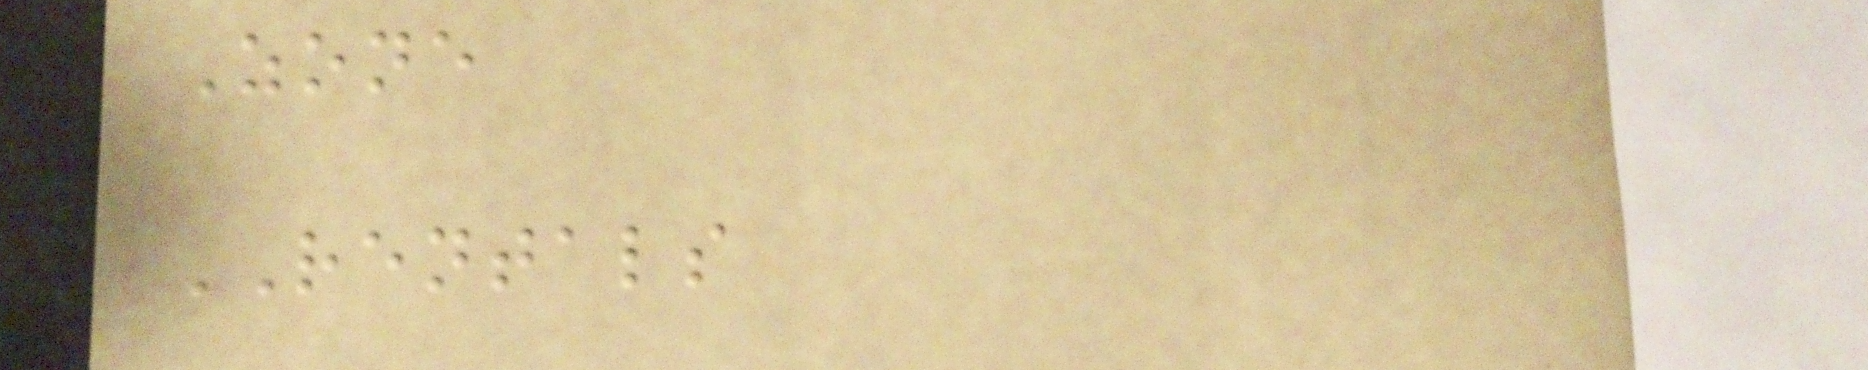Zone
RENTALS
